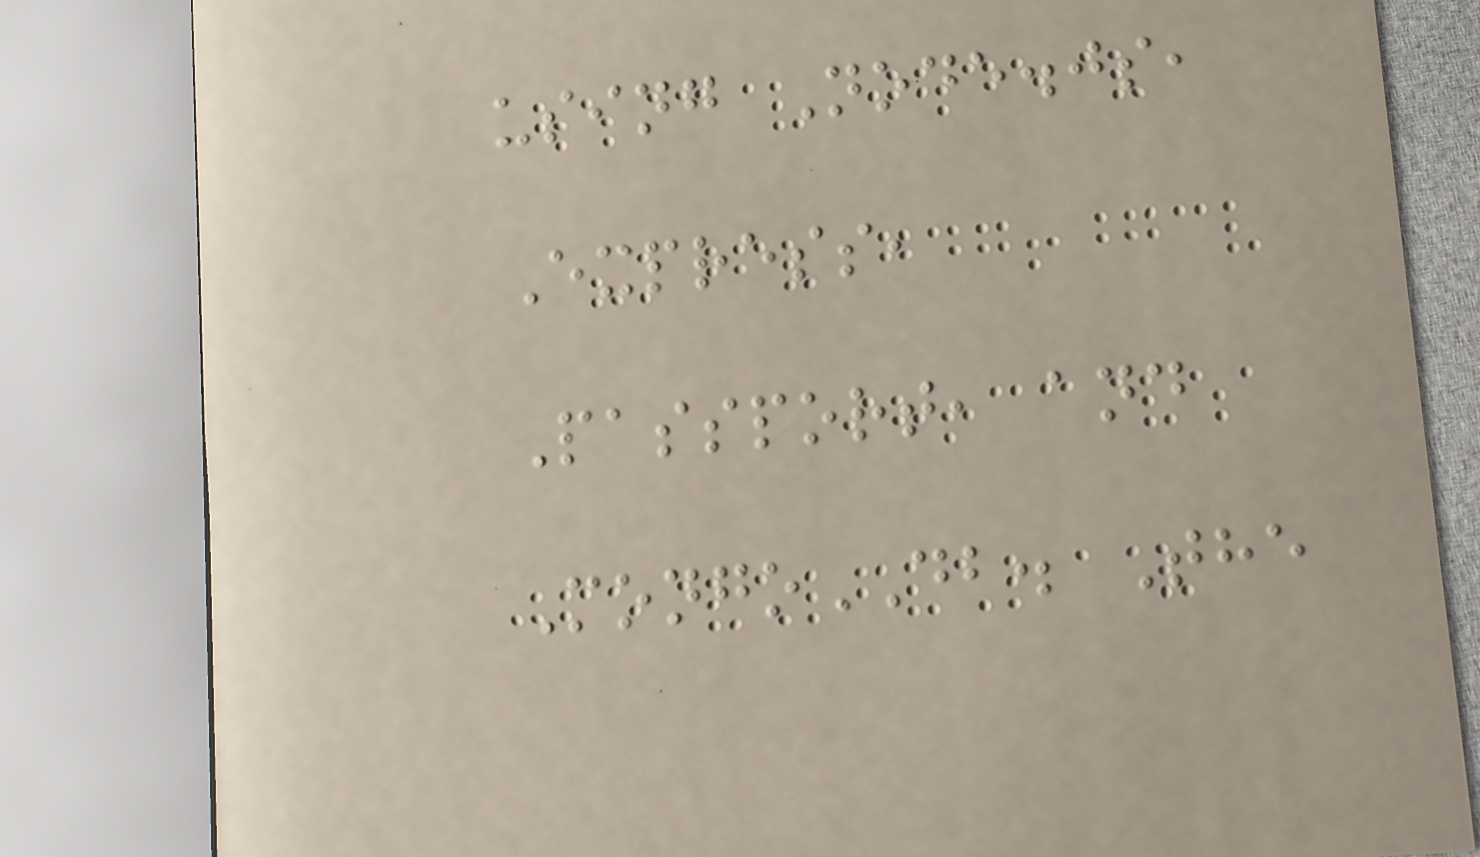using Node.js,
Express,
Passport, and
MongoDB. The
